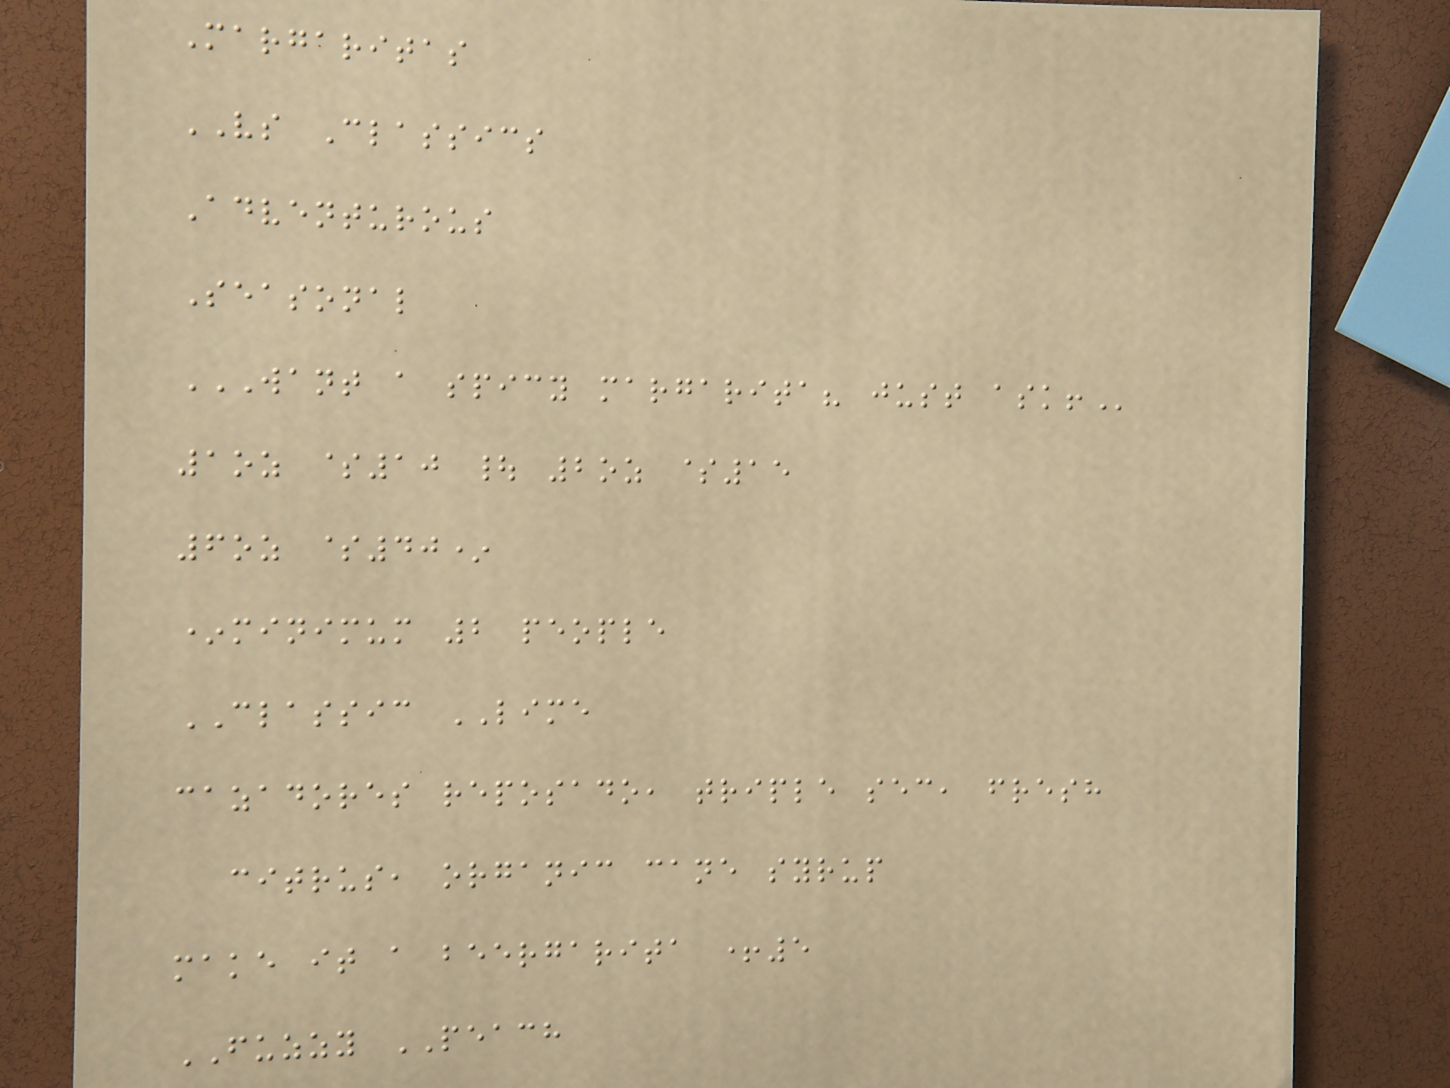Margaritas
VS Classics
Adventurous
Seasonal
WANT A SPICY MARGARITA? JUST ASK!
1oz $10 | 2oz $15
6oz $40*
*minimum 2 people
CLASSIC LIME
cazadores reposado, triple sec, fresh
citrus, organic cane syrup
make it a beergarita +5
FUZZY PEACH
